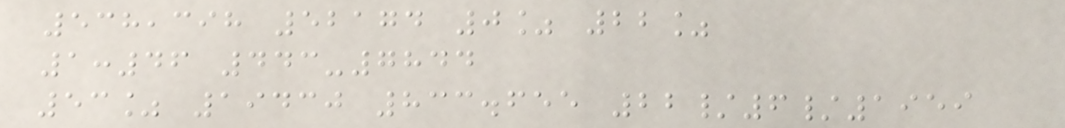538,398 52174 0% 22%
1:46 443-7844
53% 19430 833.655 22/6/1959
